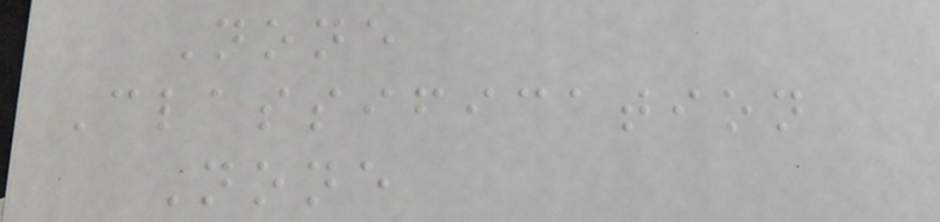None
Classification
None
